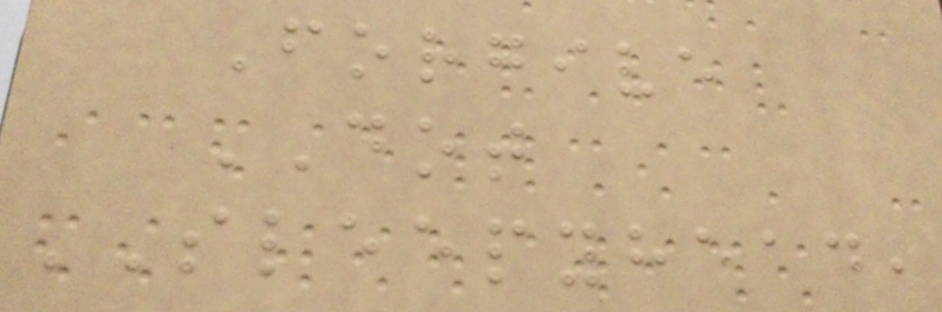Forgive
DOT
SLEEPYHEAD,
